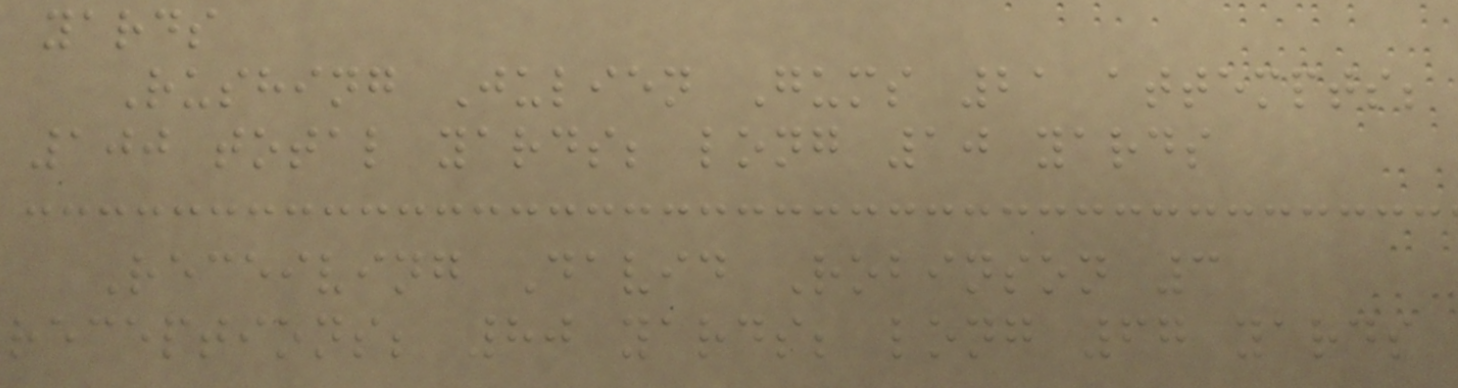yards
Rushing Julien Gums 21 attempts;
100 total yards; long 10 yards
Receiving David Robinson 3
receptions; 80 yards; long 67 yards
